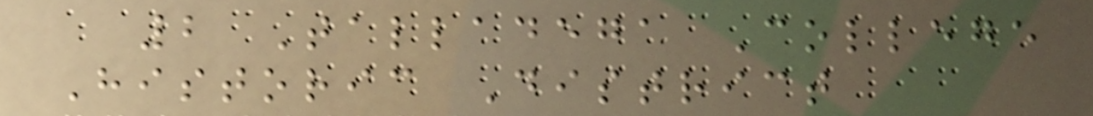2 Talladega College
Historic District
